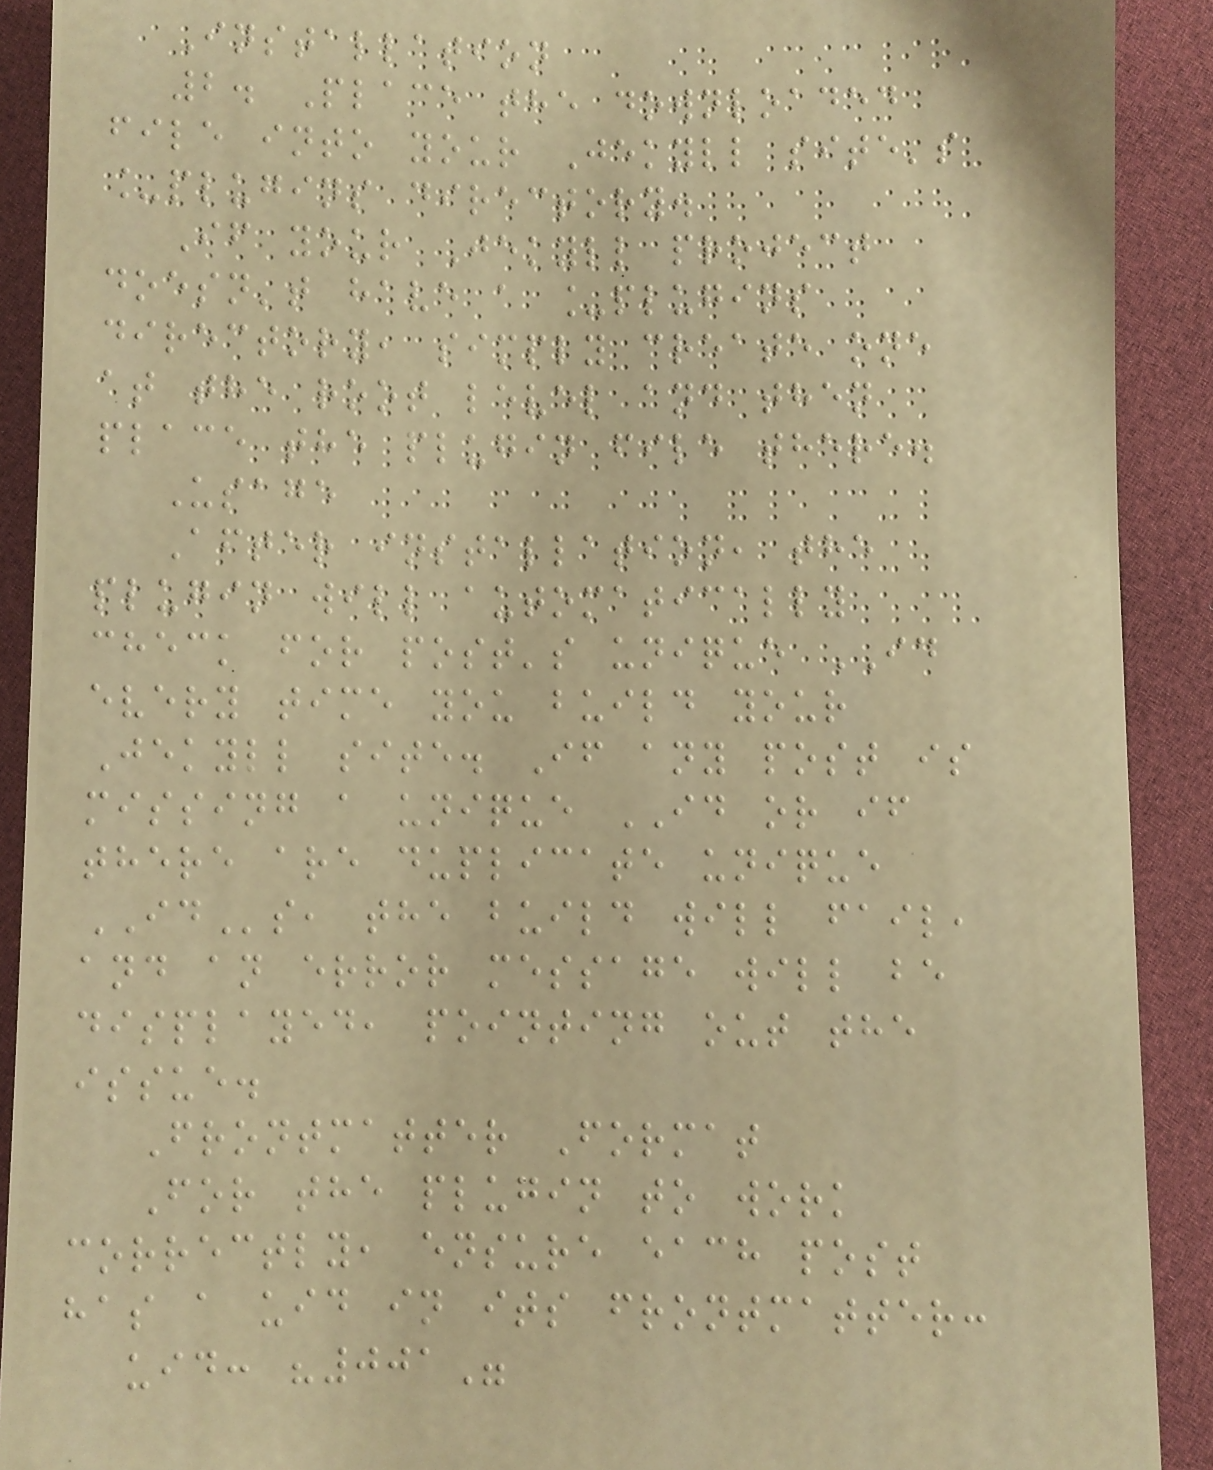Installation
2. Place the downloaded
file into your Jekyll site's
_plugins directory.
If your Jekyll project
doesn't have a _plugins
directory, simply create one
at the root level and then
place the plugin file there.
Usage
After installation, the
plugin will automatically
check for post's unique ID
every time you build your
Jekyll site. If any post is
missing a unique ID or if
there are duplicate unique
IDs, the build will fail,
and an error message will be
displayed, pointing out the
issue.
Frontmatter Format
For the plugin to work
correctly, ensure each post
has a uid in its frontmatter:
uid: "001"
